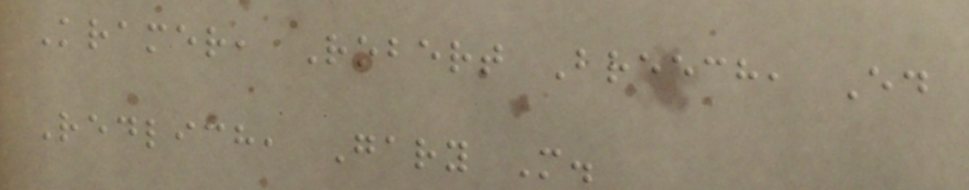Kramer, Robert Breech, Ed
Redlich, Gary M.
